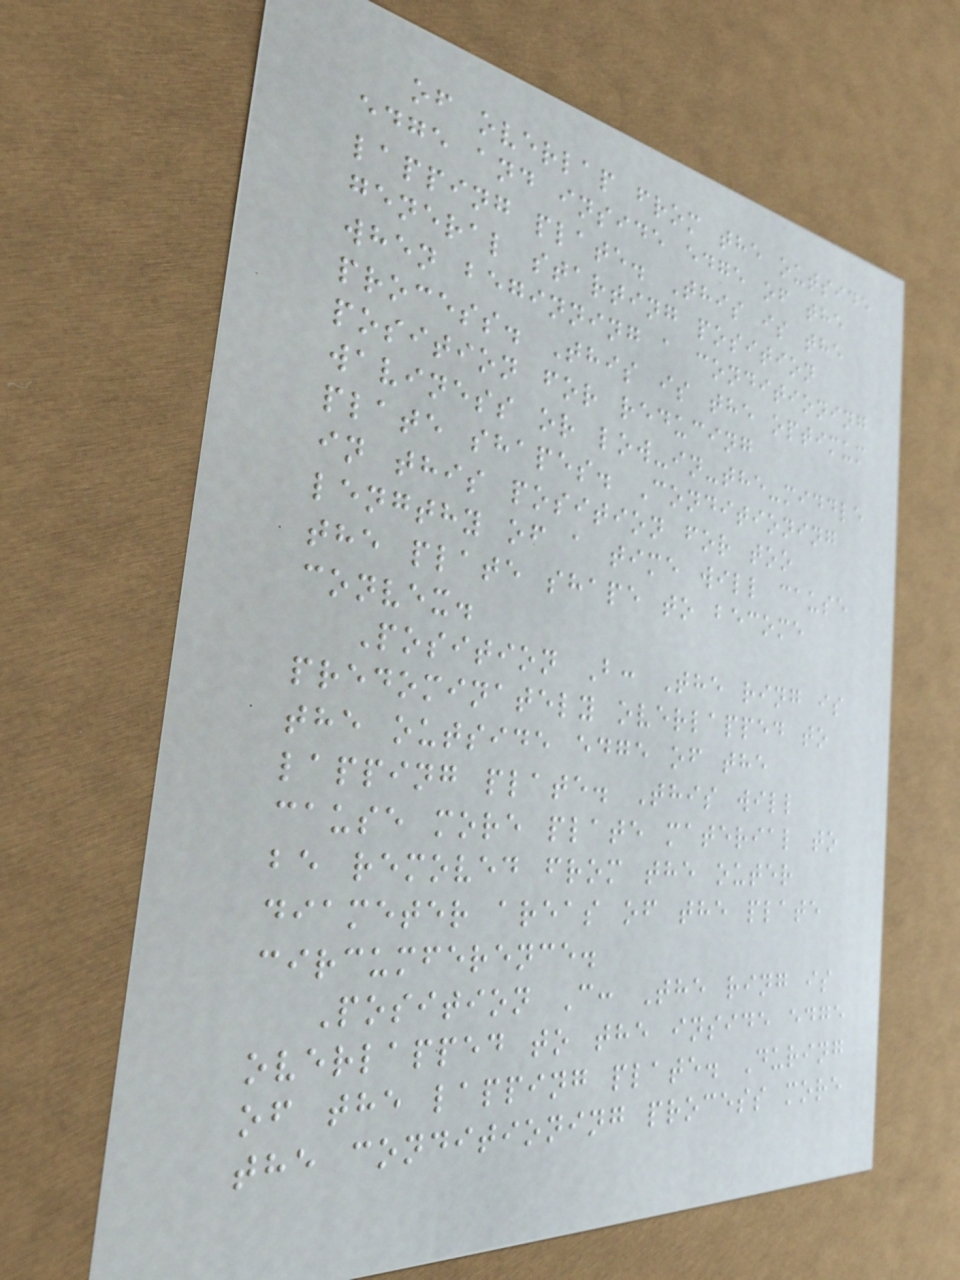of overlap from the outside
edge and inside edge of the
lapping plate. This is the
general starting position
when beginning a conditioning
process. This is the optimum
position for reducing
waviness or low-in-the-middle
plate shapes. Conditioning
in this position for too
lengthy of a time will cause
the plate shape to become
convex.
Position B: The ring is
predominately overlapped to
the outside edge of the
lapping plate. This will
cause more plate material to
be removed from the outer
diameter areas of the plate
circumference.
Position C: The ring is
overlapped to the inside edge
of the lapping plate. During
the conditioning process more
